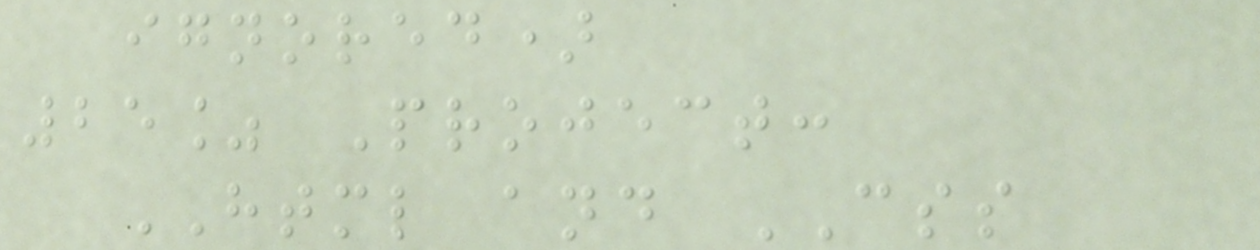ignored)
25% Project:
HTML and CSS
